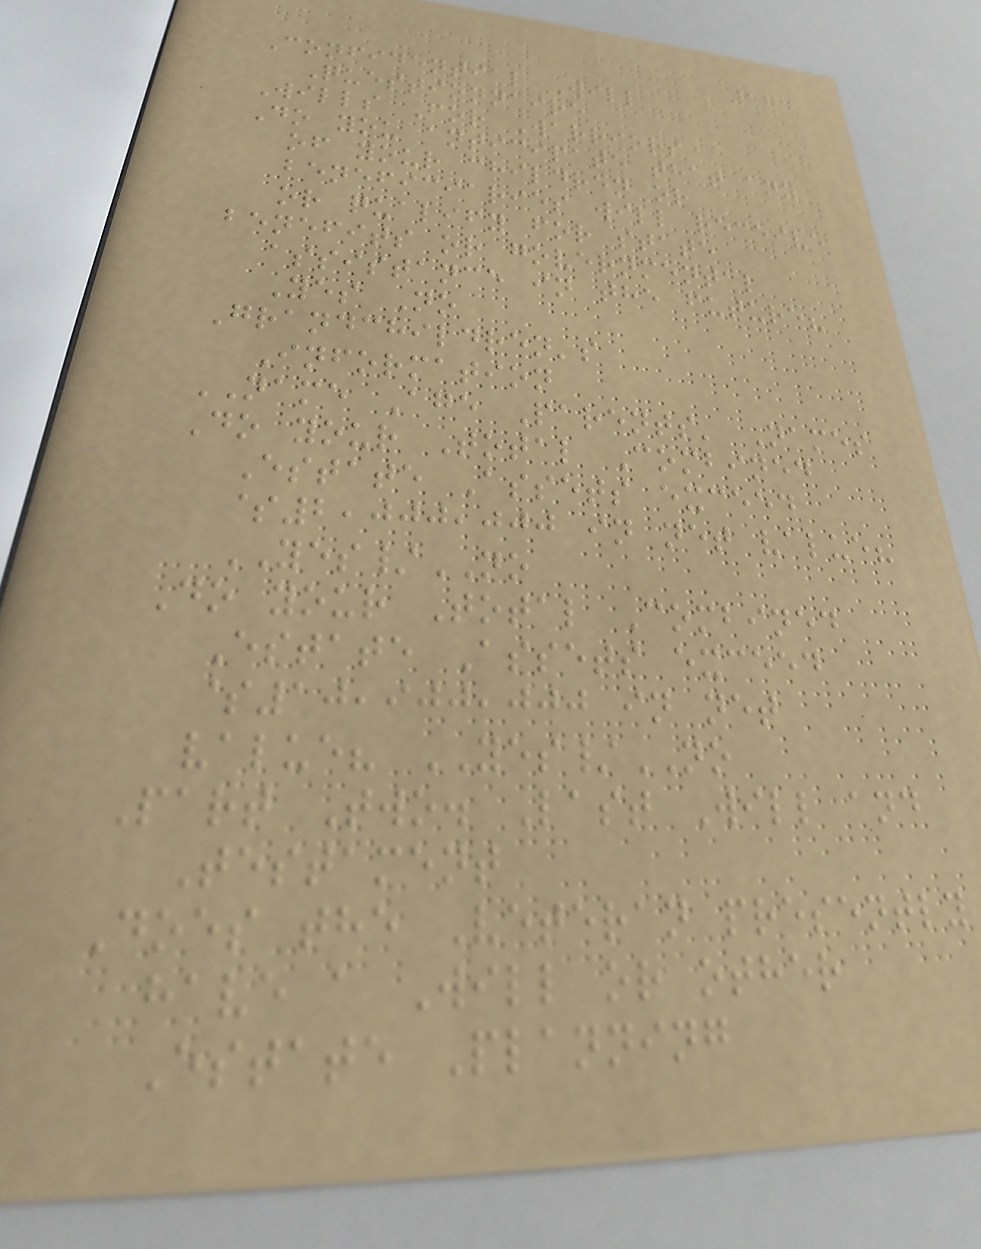174
Confidential Will
Questionnaire
Wills For Warriors
Do you anticipate that any
of your children or
beneficiaries will receive
or qualify for state
benefits or governmental
assistance in the future?
Yes No
Grandchildren's
Information
NAME Age Parents' Names
Do your Total Combined
Estate Assets exceed
$2,000,000 in net value?
YES/NO
Do your Total Combined
Estate Assets exceed
$10,900,000 in net
value? YES/NO
Part Two. Last Will and
Testament
Does the Veteran presently
have a Will or other
Estate Planning
